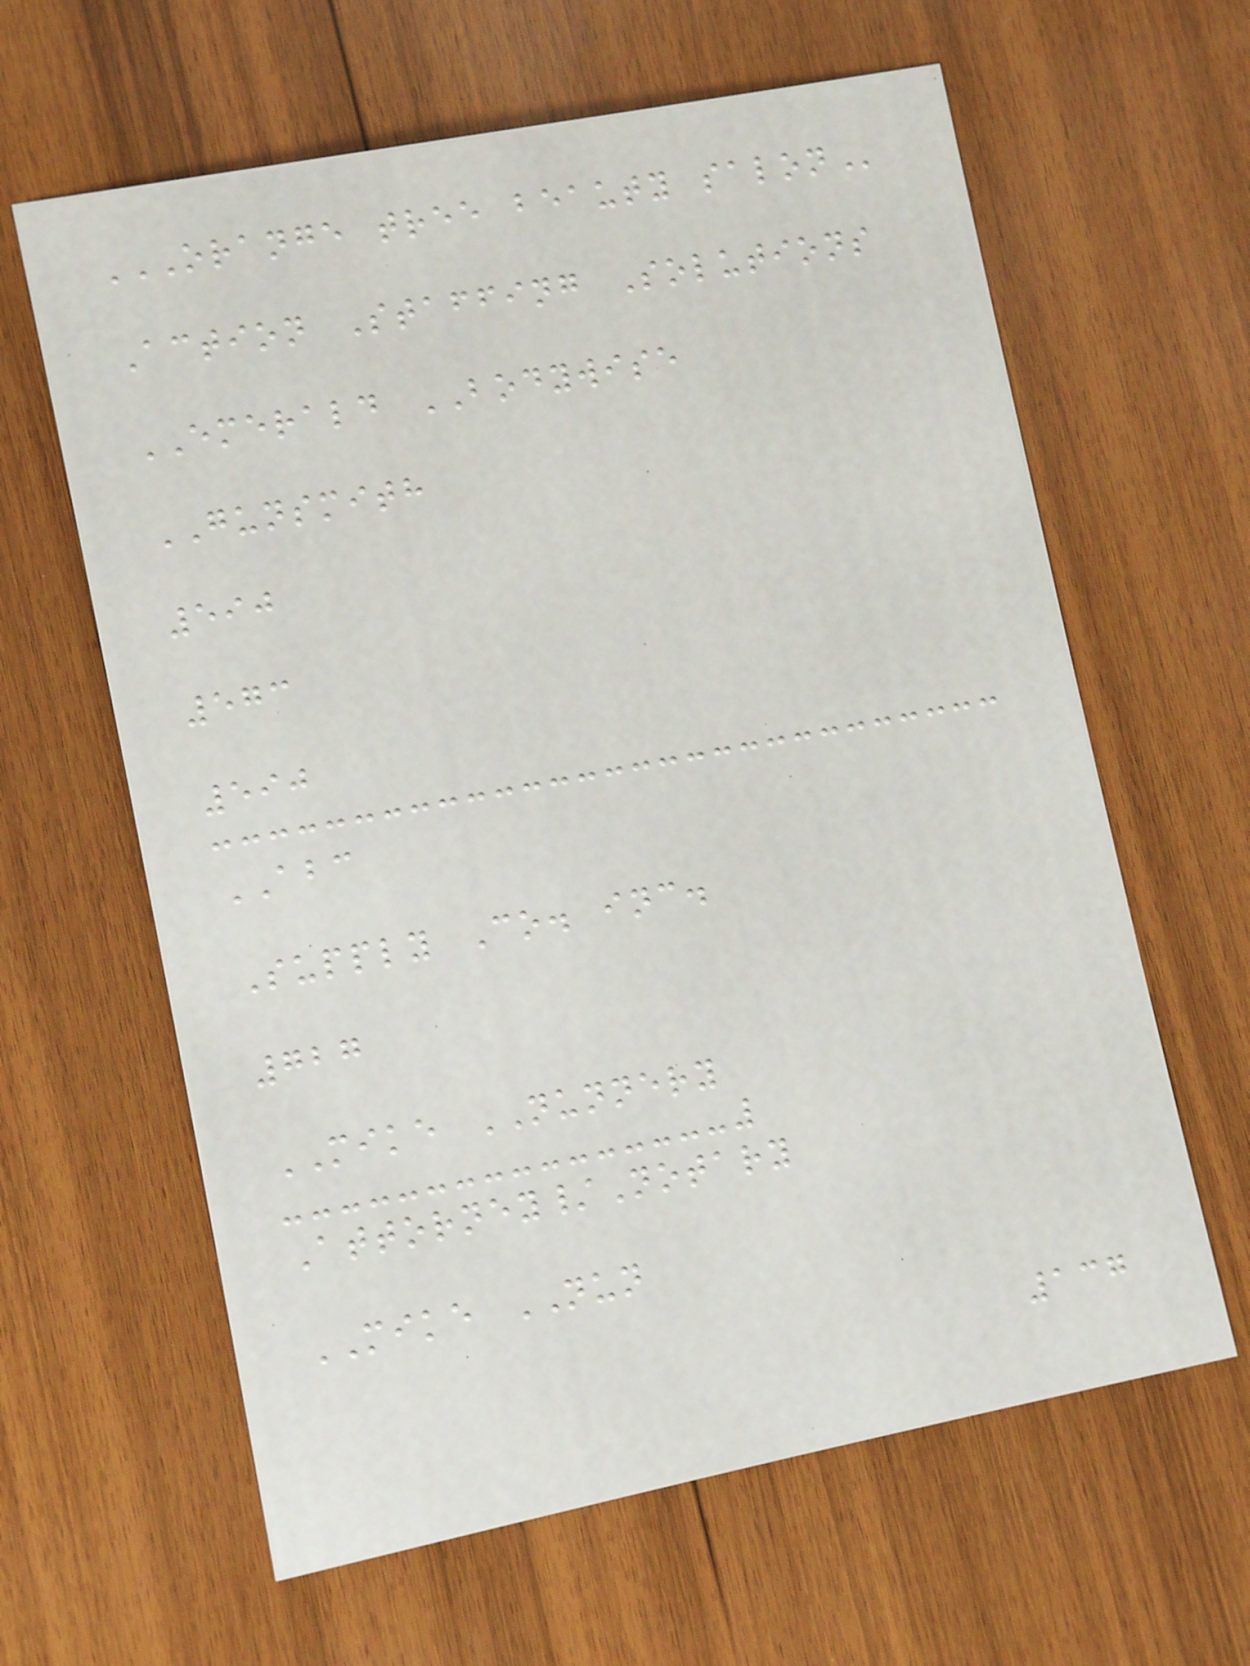ORANGE TREE BEAUTY SALON
Action Staffing Solutions
EMERALD BODYWISE
GUNSMITH
590
573
590
ABC
Supply Co. inc.
727
MIKE NUNNERY
Attorney/Notary
MIKE NUN
137
